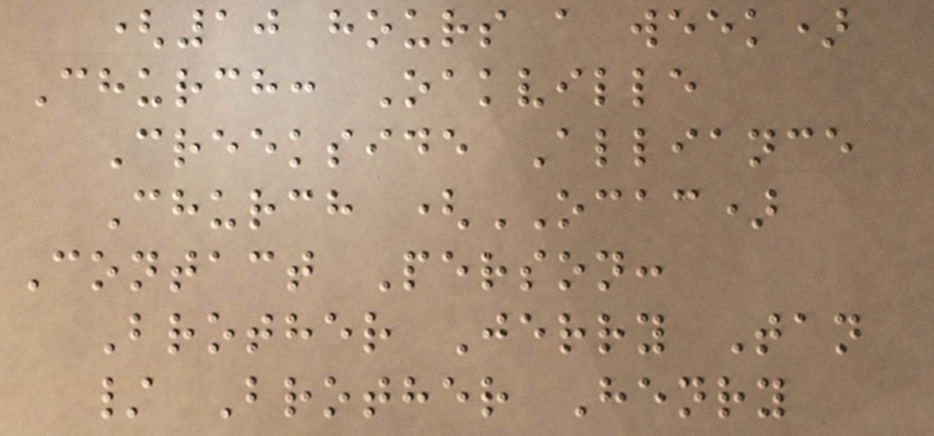(10 hours a week)
Church: Oakville
Creekside Alliance
Church (OCAC)
Contact Person:
Brother Jerry Tan
/ Brother Henry
